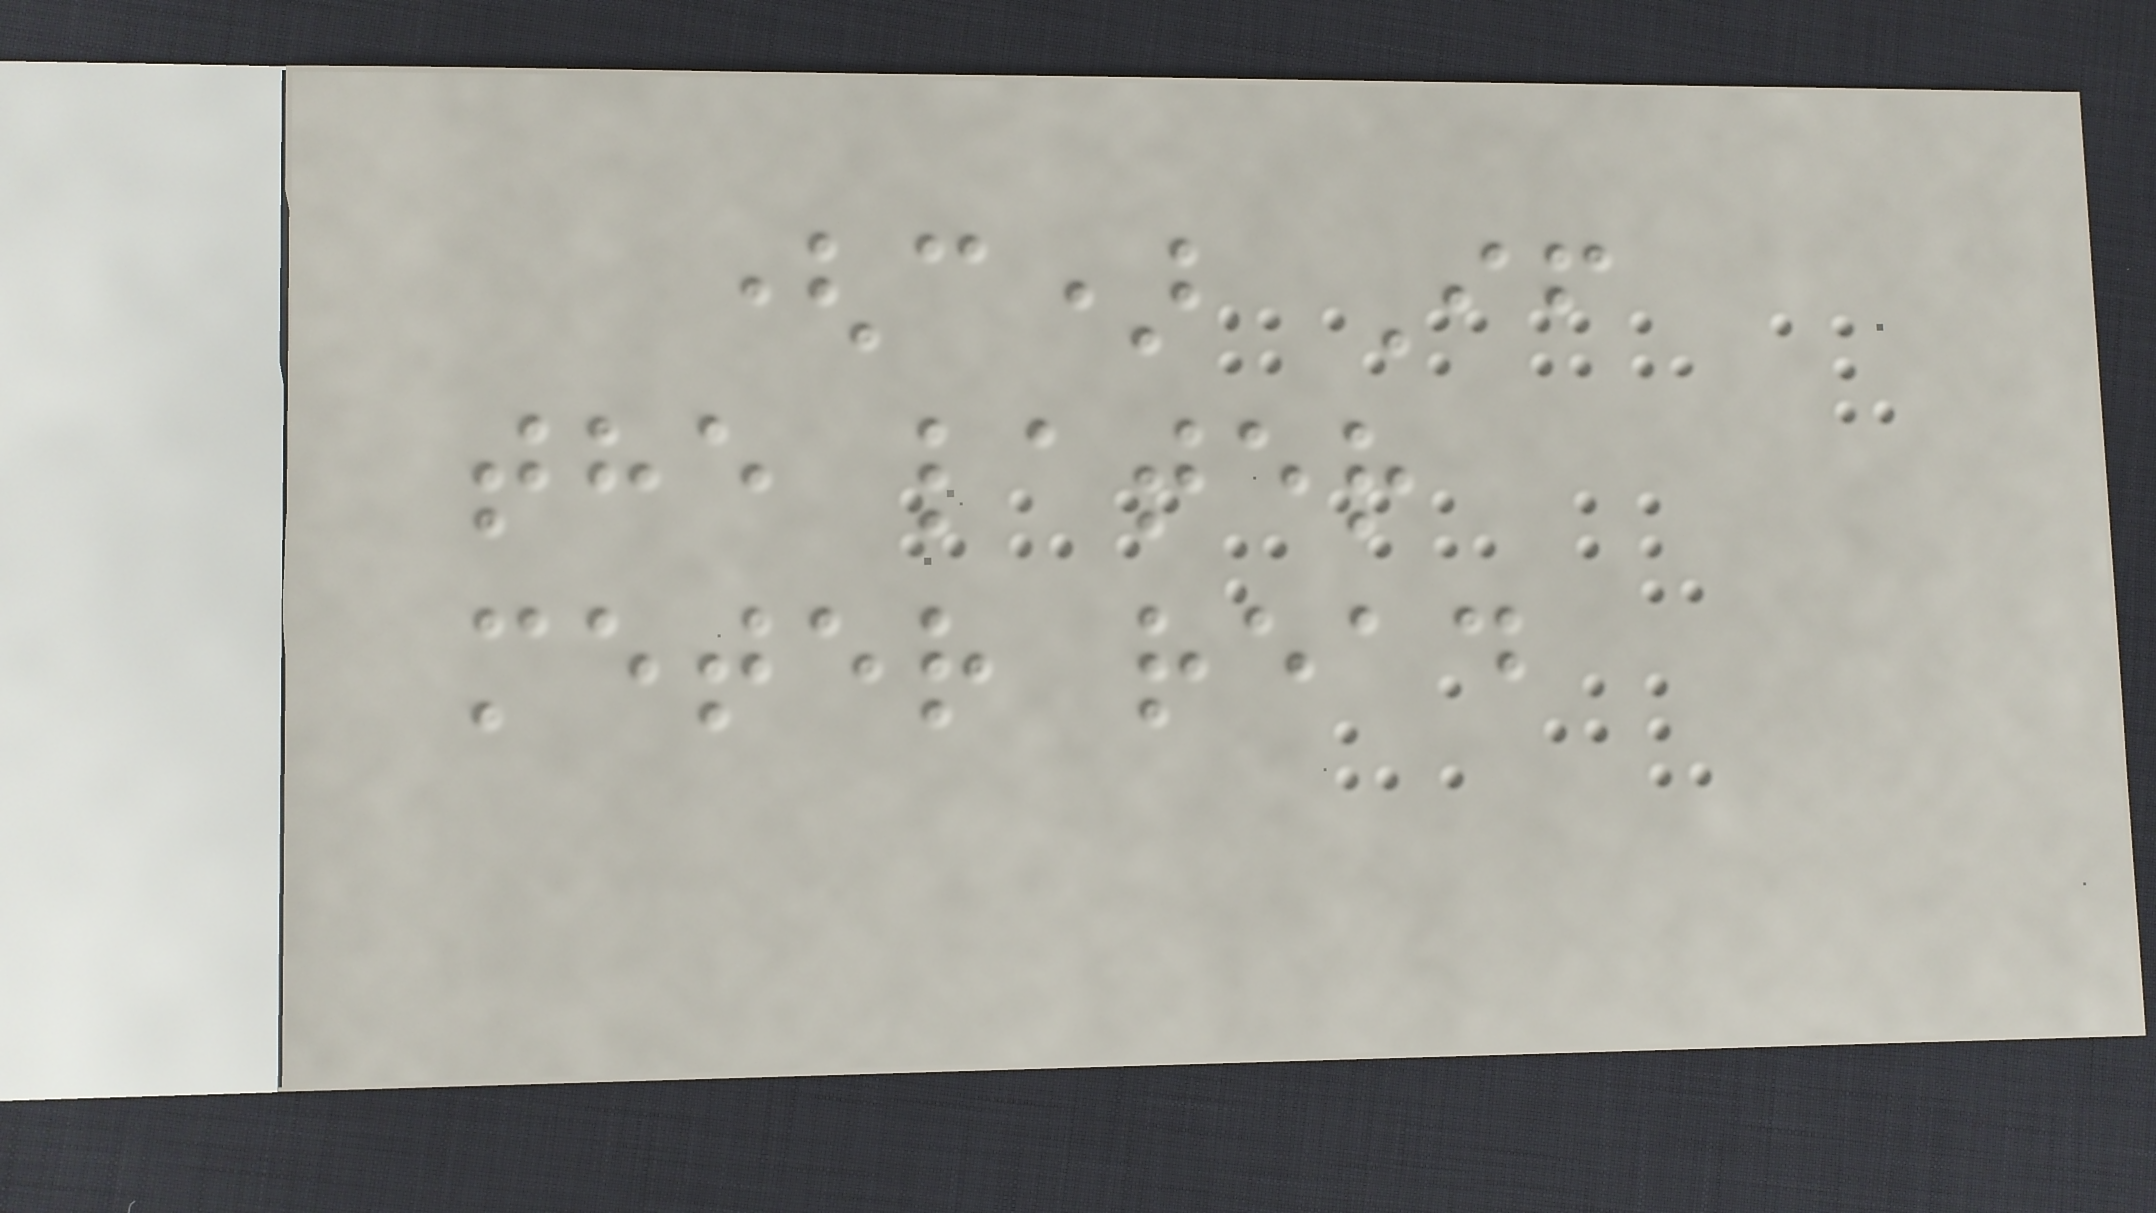(c) If
the later
meter read
